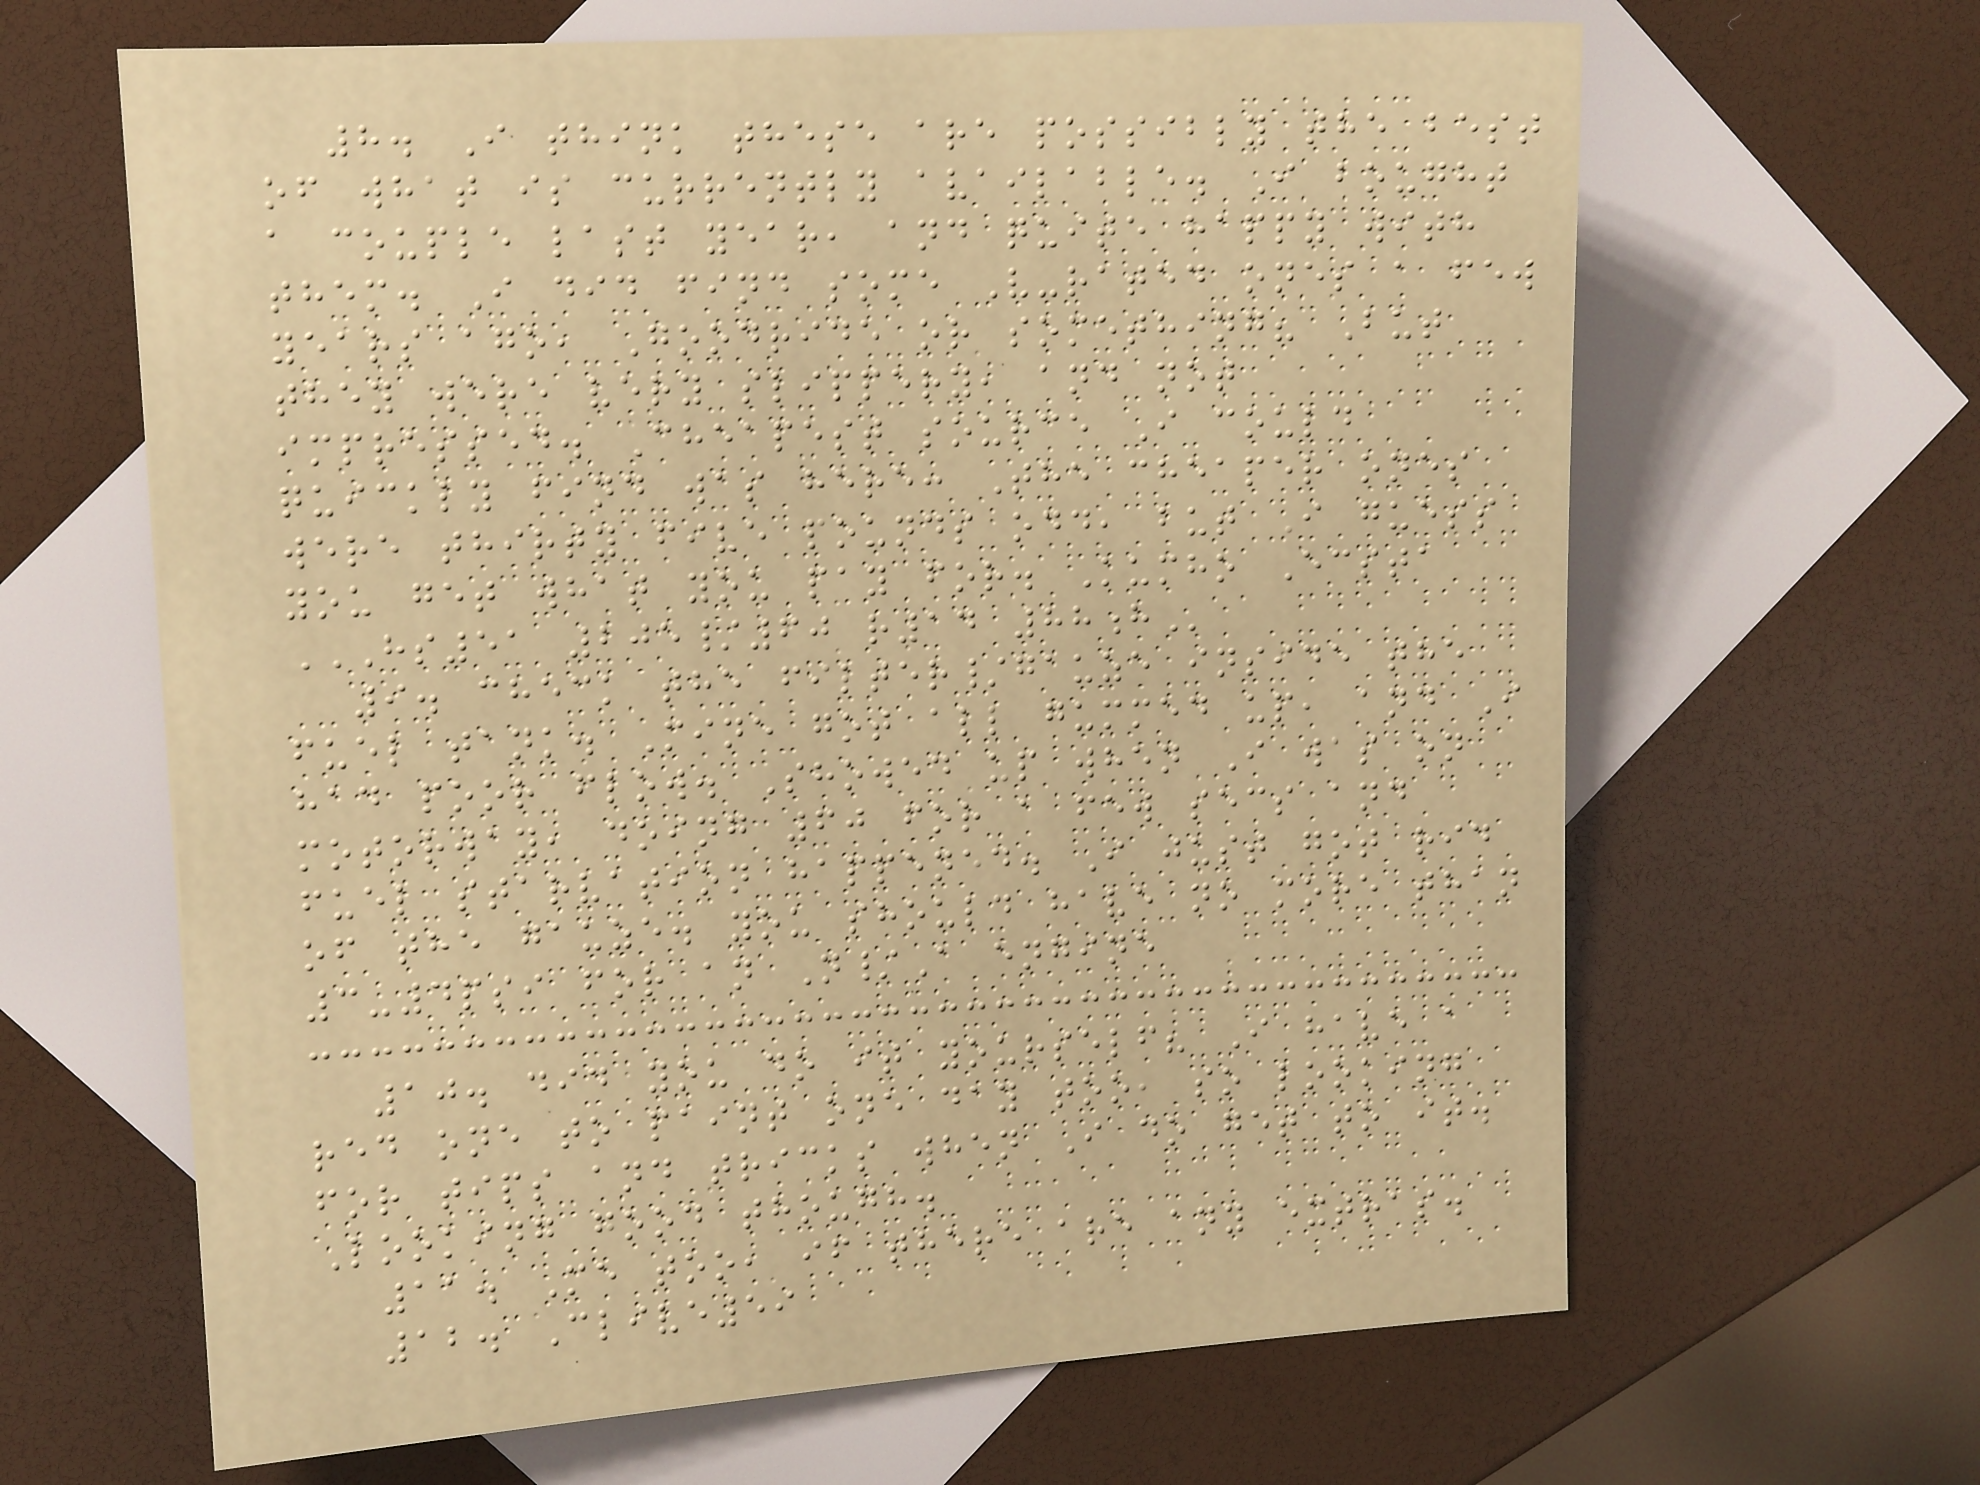8. I think these are possibly the best
of what is currently available. I bought
a couple last year, and quite happy with
them. I did find some V-rated ones a few
years ago, Goodride or something? But
they were very slippery, and not
impressed. Cheapest source I could
quickly find was here: The cheaper ones
were thirty five pounds odd, but I guess
you get what you pay for. Kumho Ecsta
HS51 205/60 R14 88H
9. check the filter/gauze inside the
fuel tank. Mine got all gummed up, and I
had poor flow. Showed up when I was on
motorway, doing 60 for a few secs and
fuel starvation happened. I just got rid
of the gauze. you should have no more than
3-4psi for an N/A engine
10. did you do it yourself? I have a
red one to paint one day too, so looking
for tips and tricks when I do get to it.
Looking good though.
11. Me too, if there are any extras.
12. Clive59
